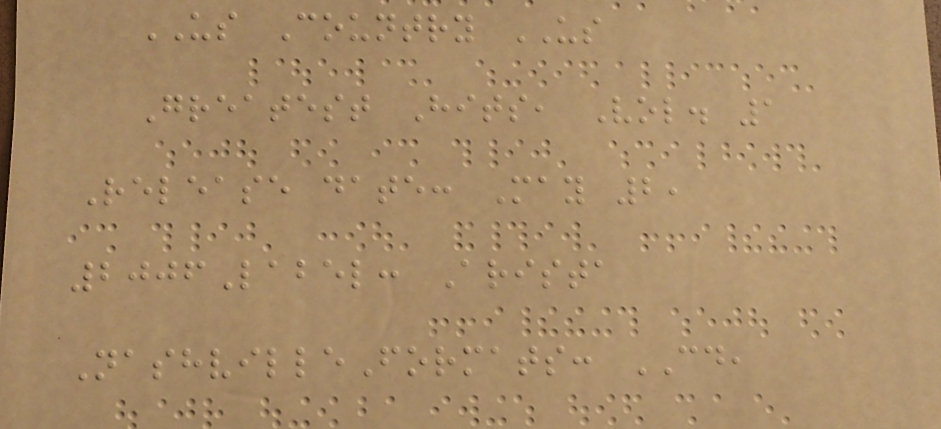US Country US
Greatest Hits, Vol. 1
Release date: May 2,
2006Label: Arista
NashvilleFormats: CD,
